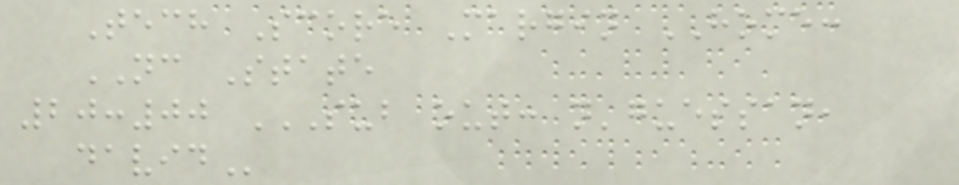Tech Score Margin HOME:
NC State
20:00 SUB OUT: N'GUESSAN,
DAVID
